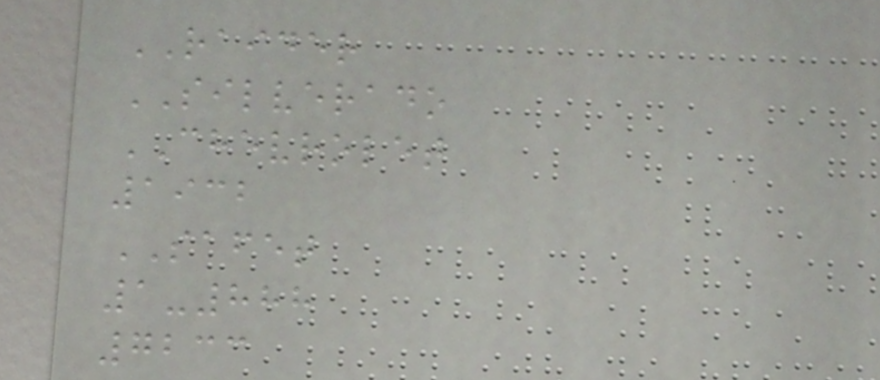RAIDER
SILVERADO
CHEVROLET
1932
SAFET
1-888
7233
